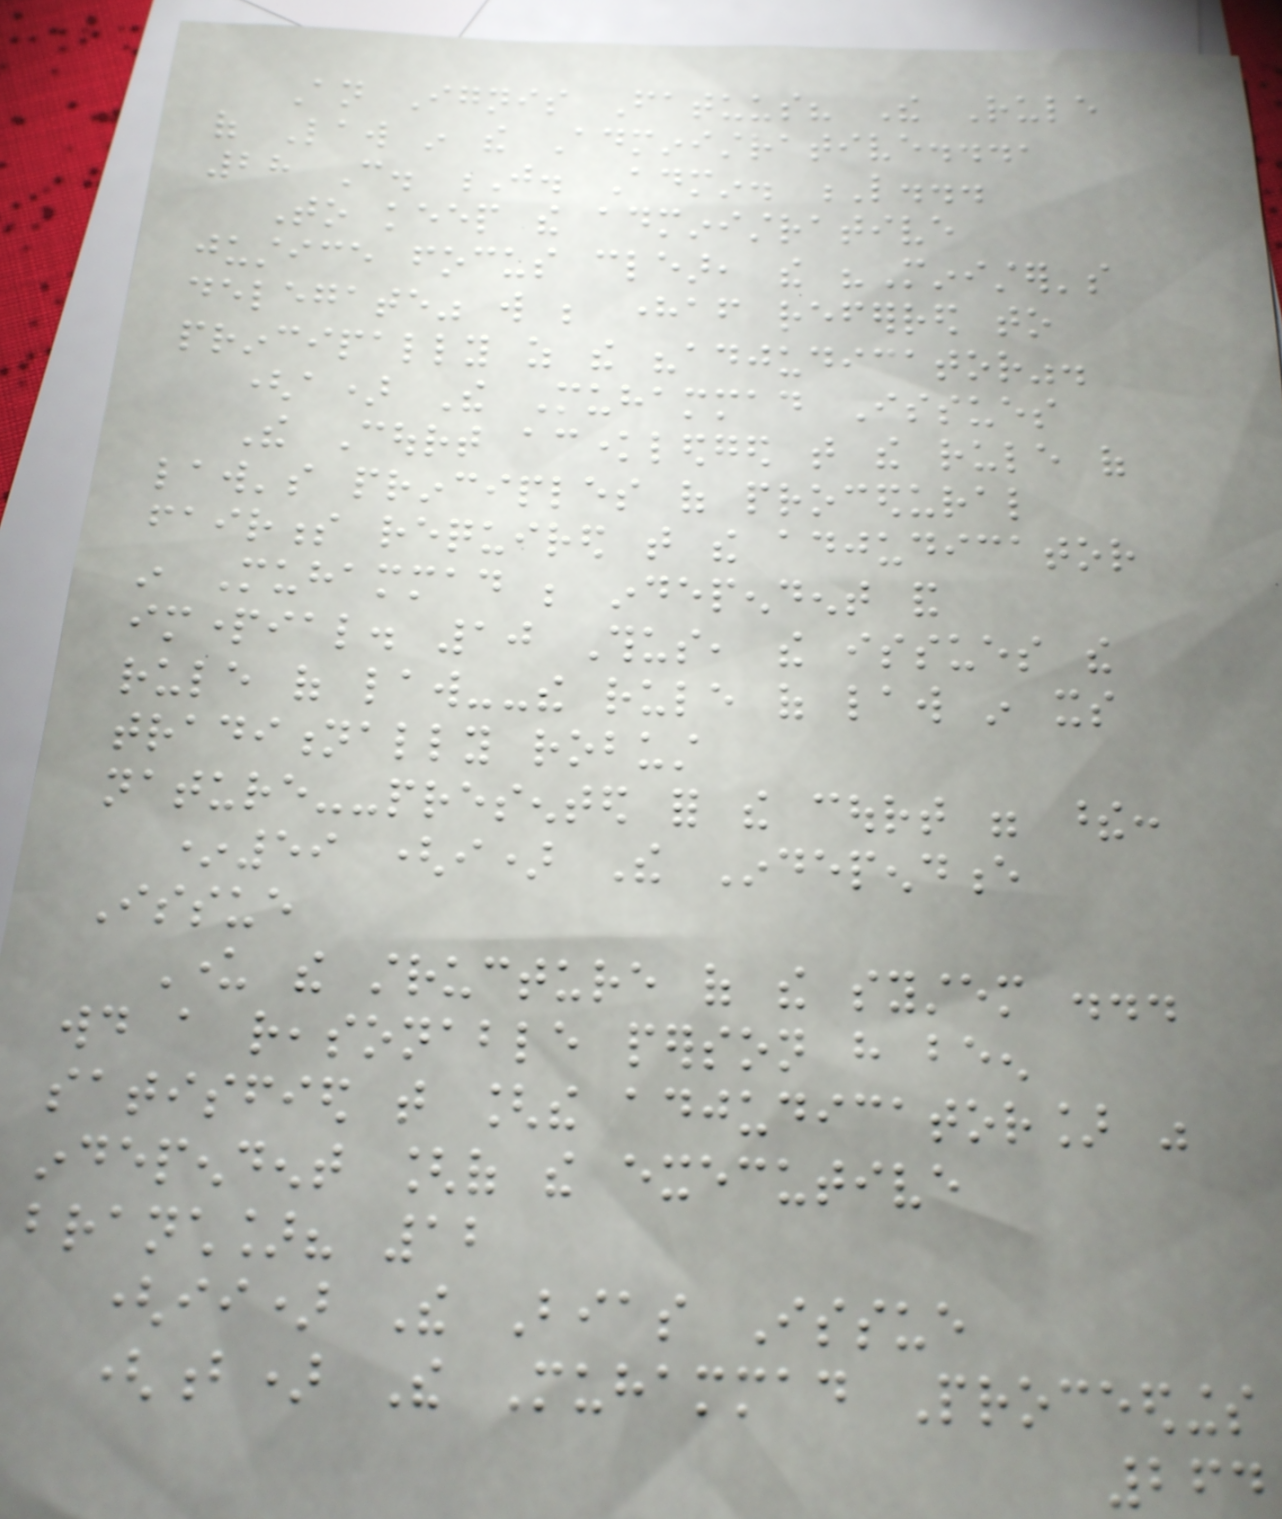An Ignis Fatuus? The Rule
of Law in the Administrative...,
28 Can. J. Admin. L...
To keep the administrative
justice focus clear, the "Minister's
delegate" will be hereafter referred to
principally as the "adjudicator".
(a) The Muhammad Issues
The Court acknowledged that the rule of
law's principles of procedural
fairness required that the adjudicator
in Muhammad be independent and
impartial. 10 Thus, the issues the
rule of law--the rule of law in its
traditionally robust
nature--presented for the court were these:
*59 (i) The Independence
Issue
Under the structure of the system ...
would a reasonable person have been
satisfied that [the adjudicator] was
independent [of the executive
branch]? 12
(ii) The Bias Issue
(b) The Muhammad Proceedings
264
